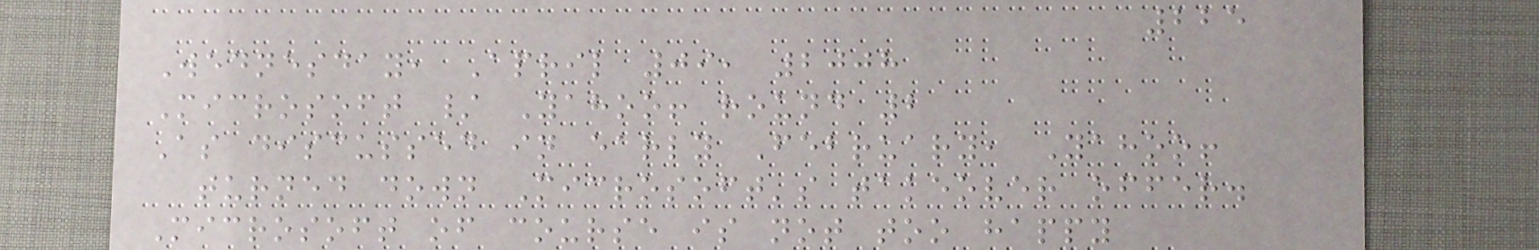225
Wednesday, April 09, 2008
Microsoft / Yahoo! round 2
As discussed in early February, Yahoo!
turned down Microsoft's takeover offer.
Microsoft of course is not too happy
